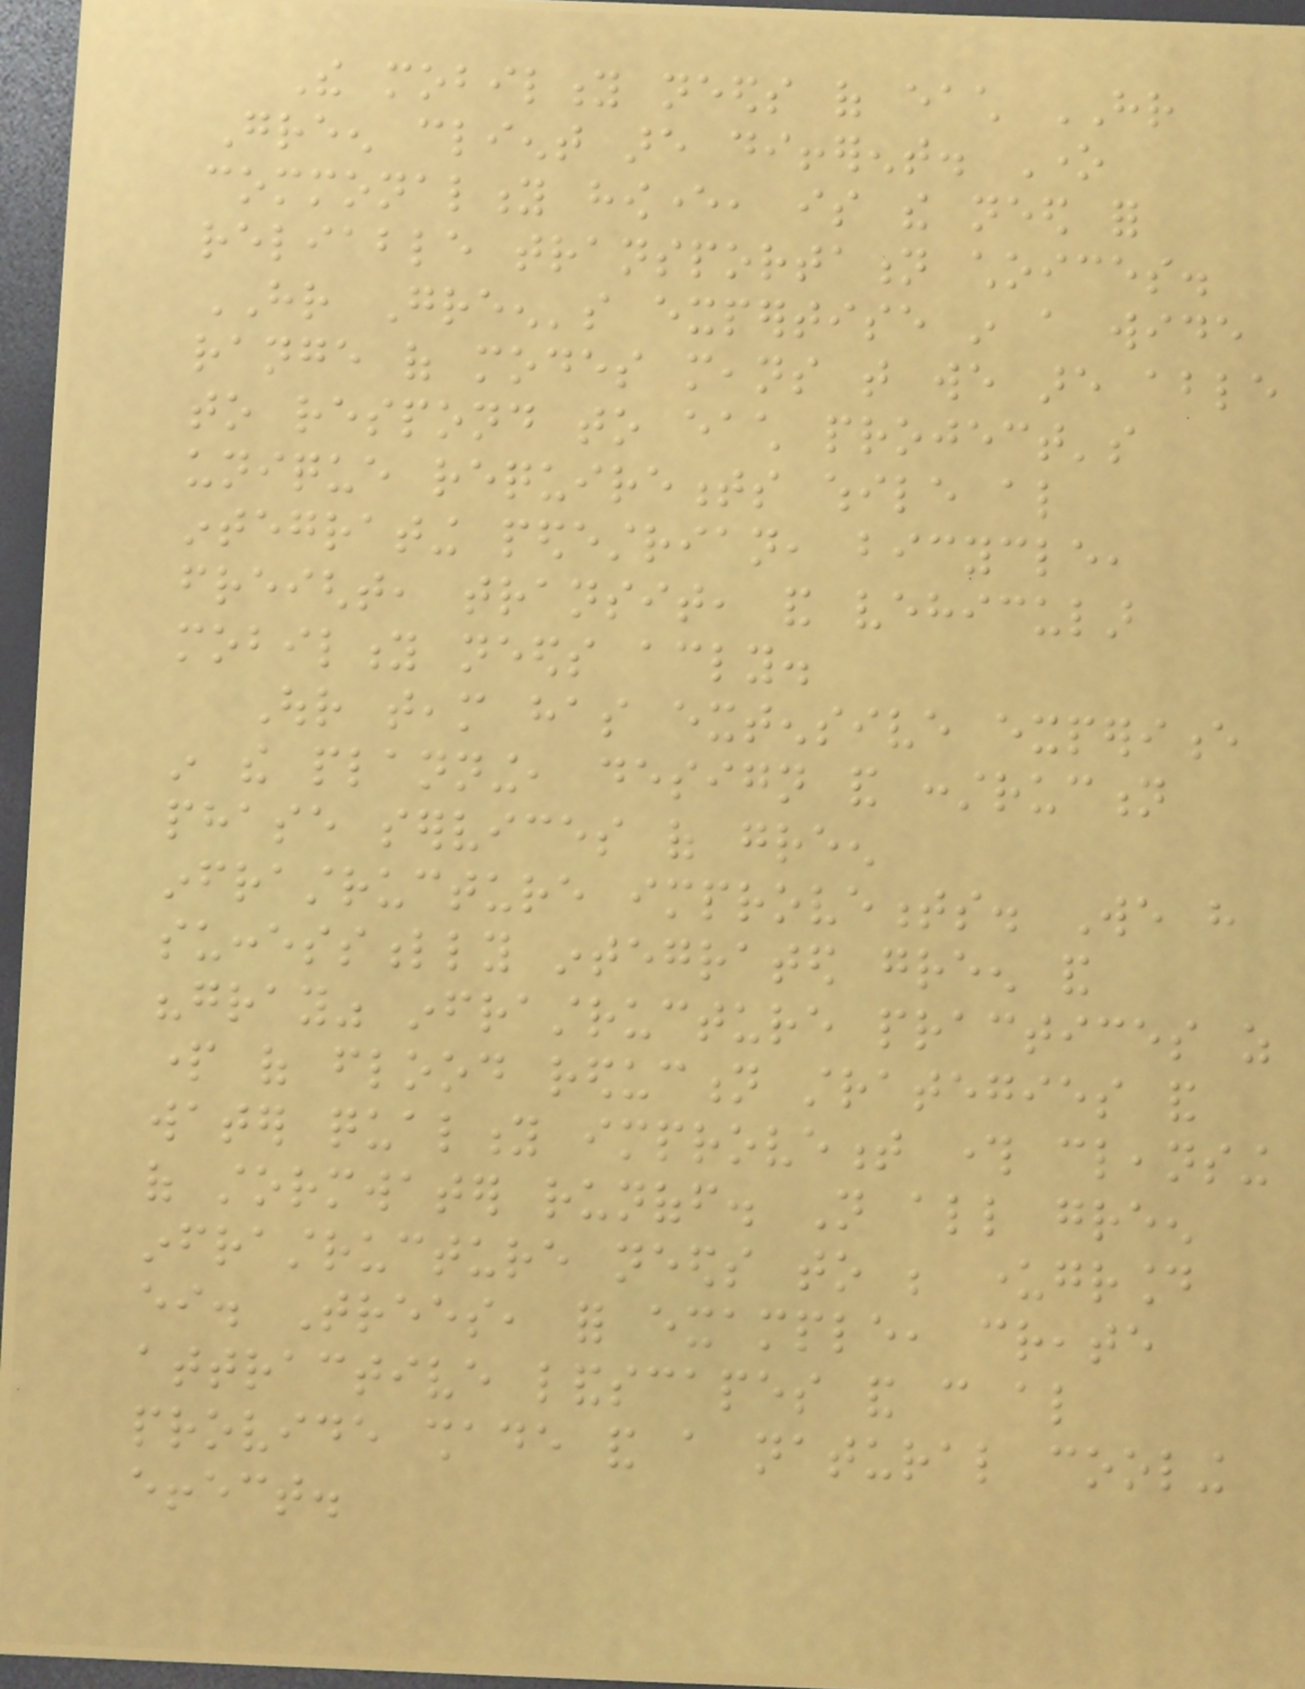The mobility needs of each HR
Green client are different. One
commonality however, is the need for
reliable transportation choices.
HR Green's expertise in a wide
range of modes means that we are able
to respond to each project's
unique requirements while also
integrating pedestrian, bicycle,
freight, transit, and vehicular
mobility needs accordingly.
Our team has extensive experience
in the planning, design and construction
phase services of green
infrastructure improvements. We have
successfully integrated green and
"gray" infrastructure practices as
part of flood reduction strategies and
water quality improvement through cleansing
of stormwater runoff. Not all green
infrastructure needs to be underground
either. Trees, for example, create
attractive landscapes and can also
provide shade and a natural cooling
effect.
